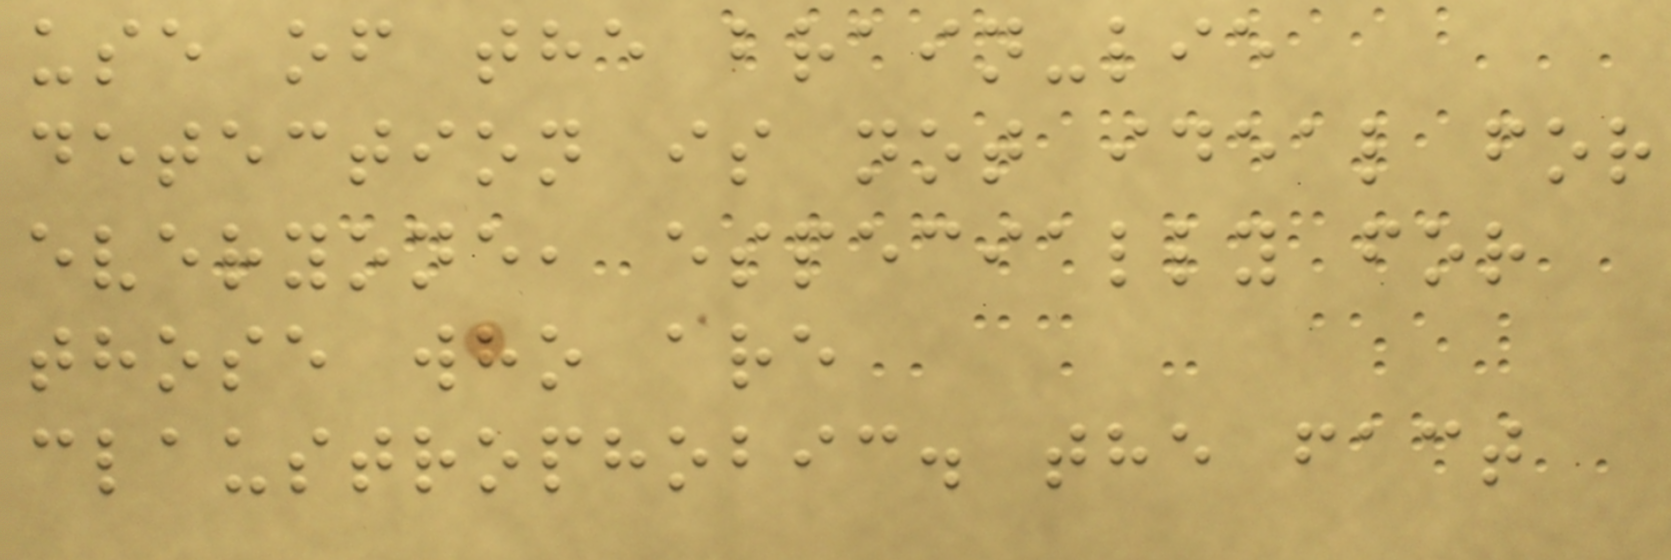use of the brain-lie
detection is not ideal for
everyone, especially for
those who are
claustrophobic. the fact
